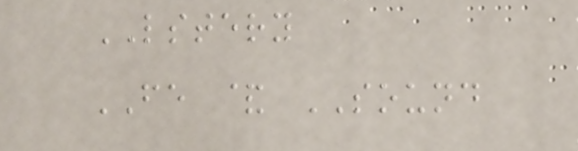LSTERY
FE & SOUND
